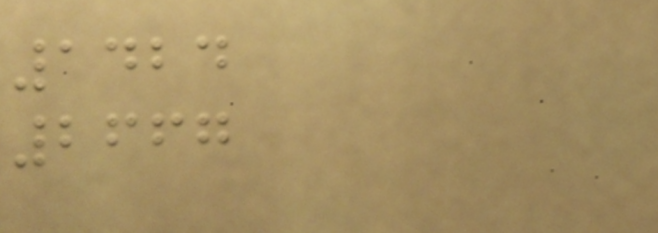1424
2667
